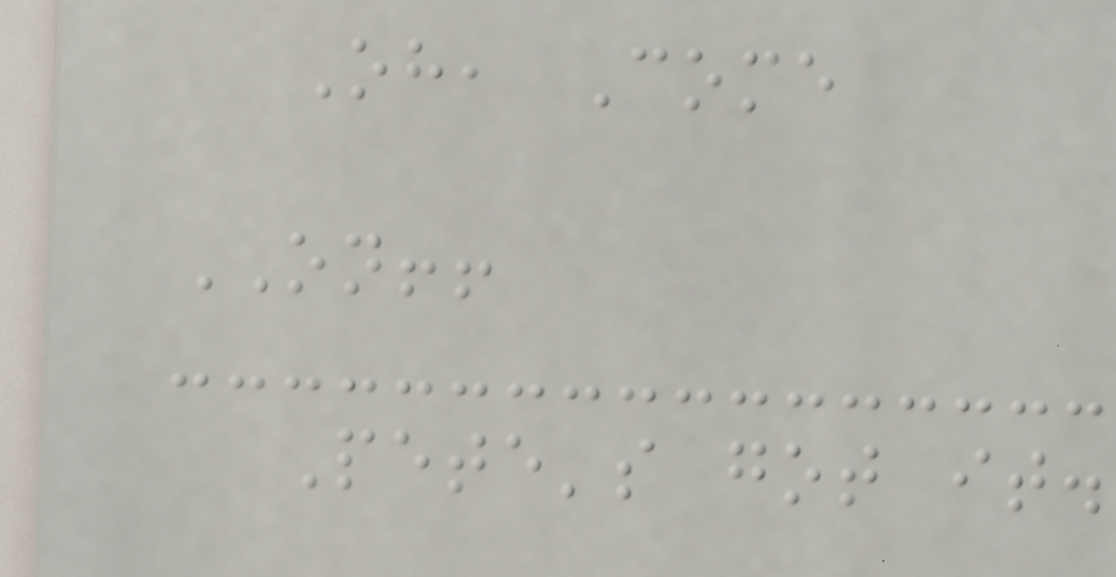Oh, Come
ON!!
Pete's got it.
